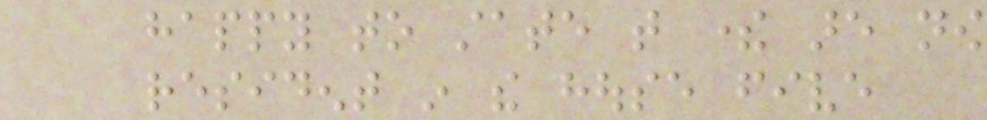happy to state that there are now
resident in the house five
